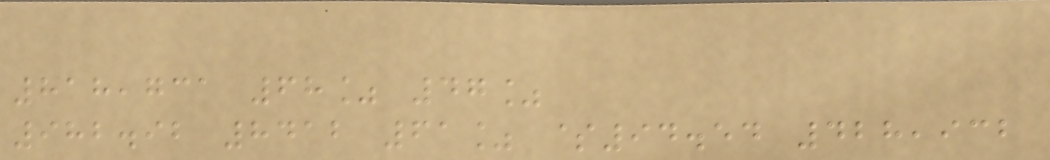818,731 68% 47%
982.92 8412 61% $94.54 428,932
